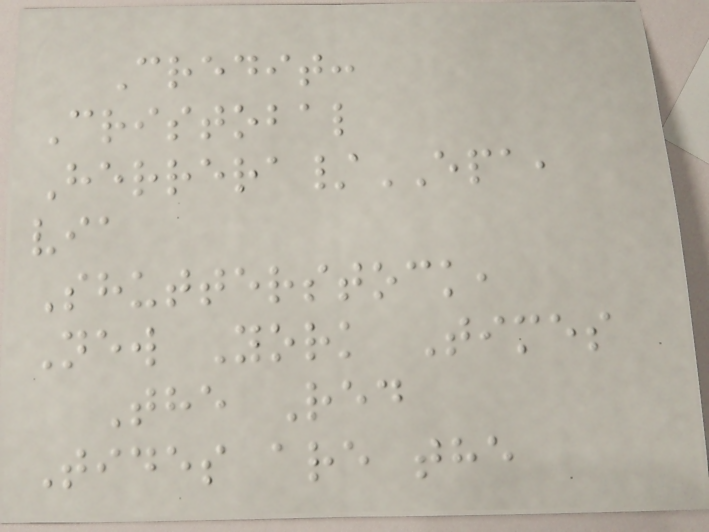Credit:
Cristobal
Herrera/EPA,
via
Shutterstock,
New York Times
The Red
Tides are the
